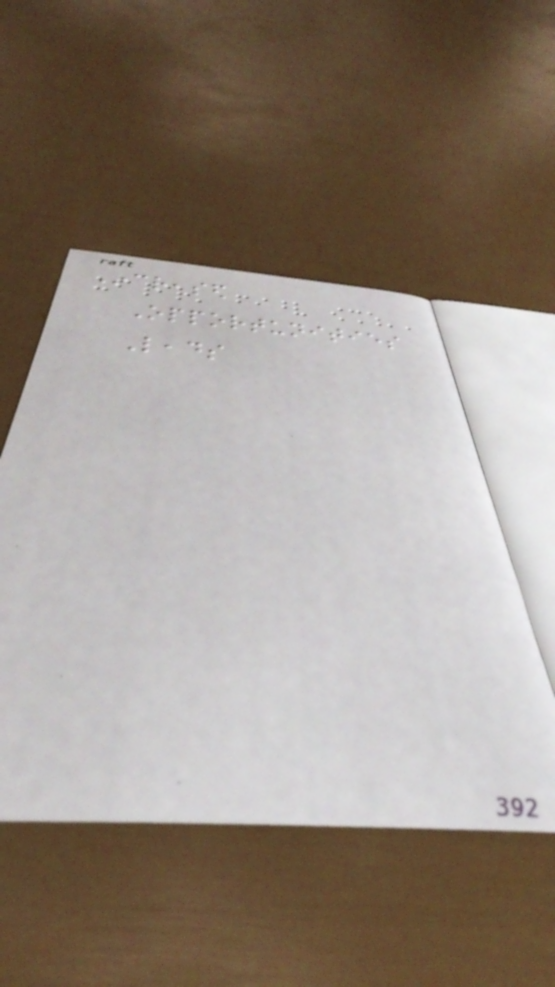Increased
Opportunities
Leads
